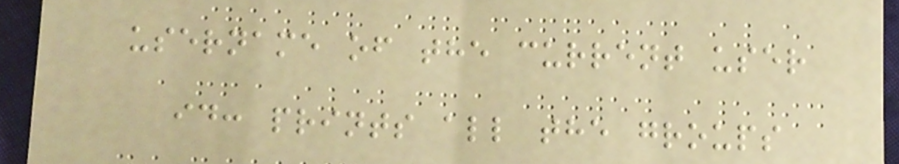username of the current user
id: prints all the groups
